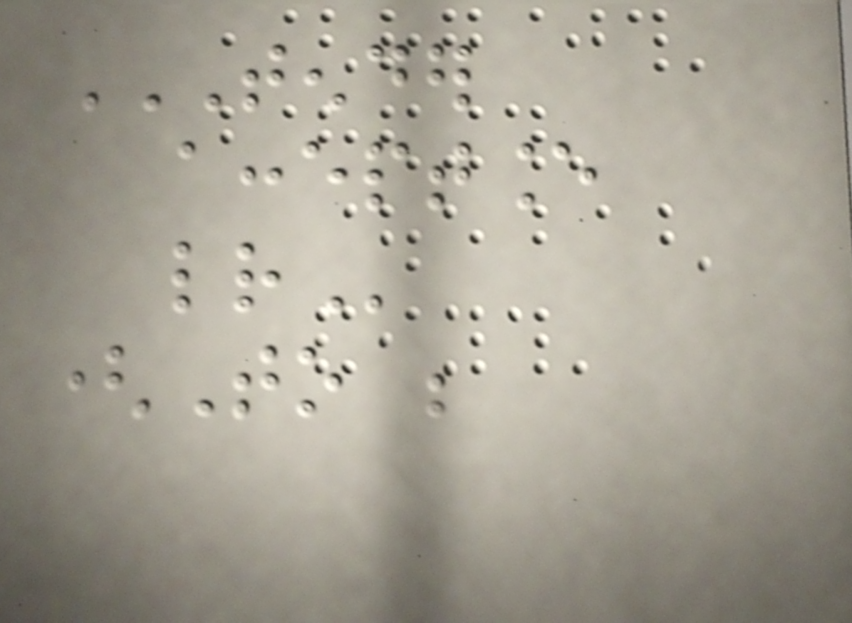TENDER
ACCEPTANCE
LETTER
(To be
